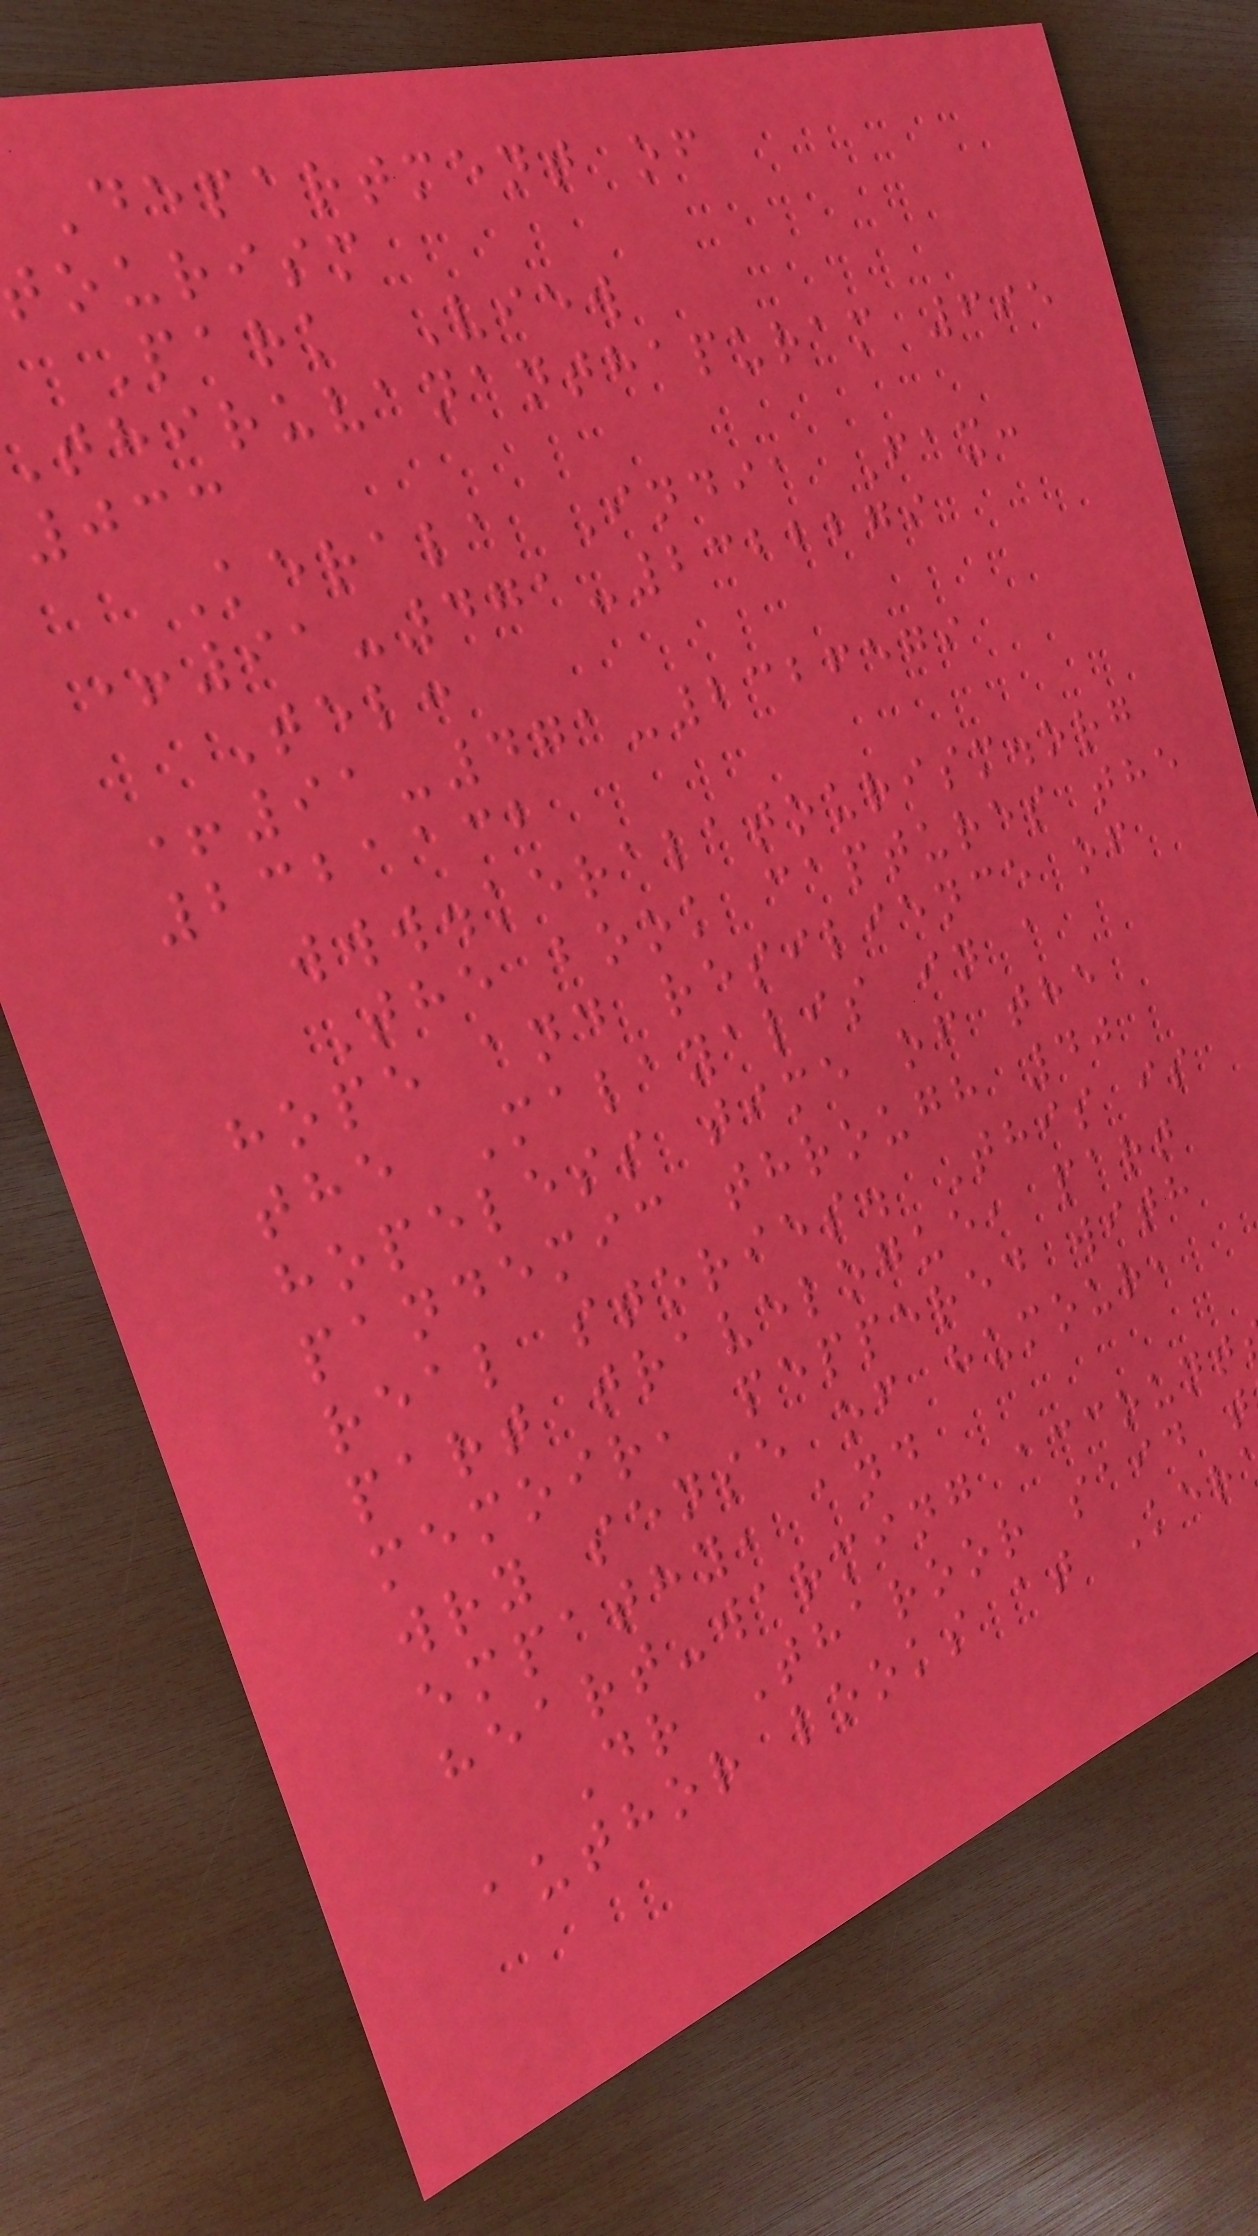Department of
ourism
Park View
thiruvananthapuram 695
033
Kerala India Fax:
+91-471-2322279
Tel:
+91-471-2326579
2321132
www.keralatourism.org
The book captures the
hope and resilience of
the Malayalis in a
hopeless time of the
pandemic through 40
real stories. This is
part travelogue, part
memoir, peppered with
wry sense of humour,
empathy, and
heart-warming account
Dr Tharoor said t
author looks at Ker
